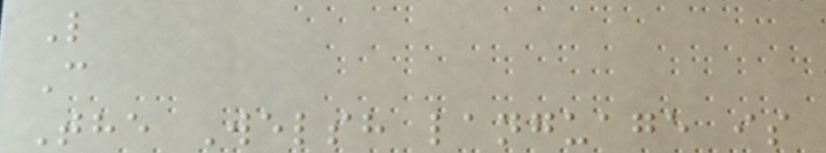L
C
The Welsh language is
